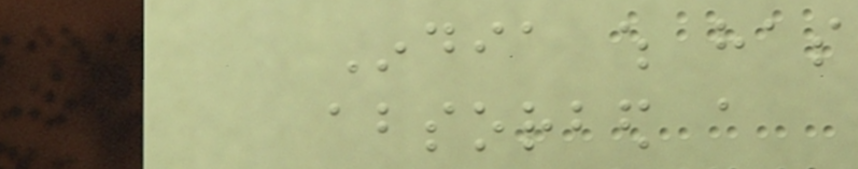India which has
absorbed a
